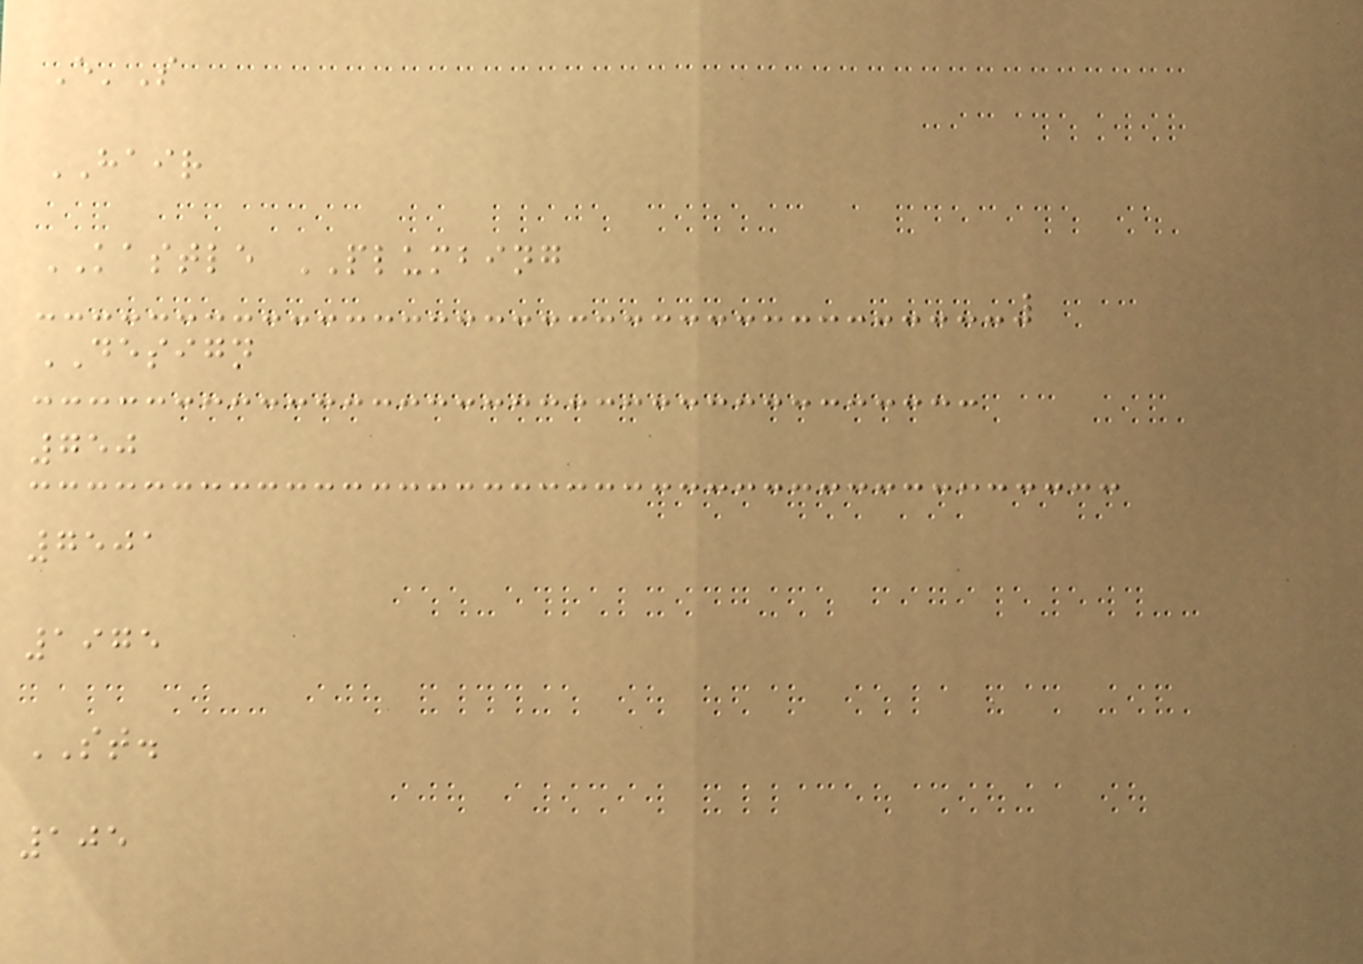E'S
HAIR
KASTLE PLUMBING
DESIGN
750
7501
1975
ST.
105
